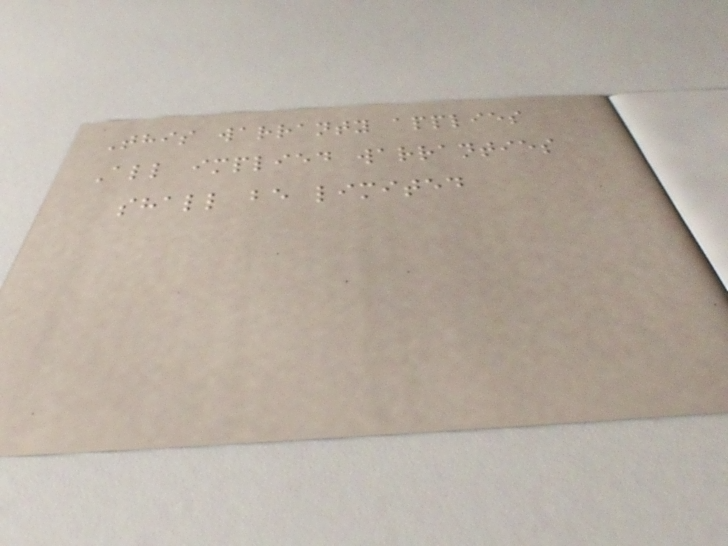This warranty applies
All implied warranties
shall be limited
